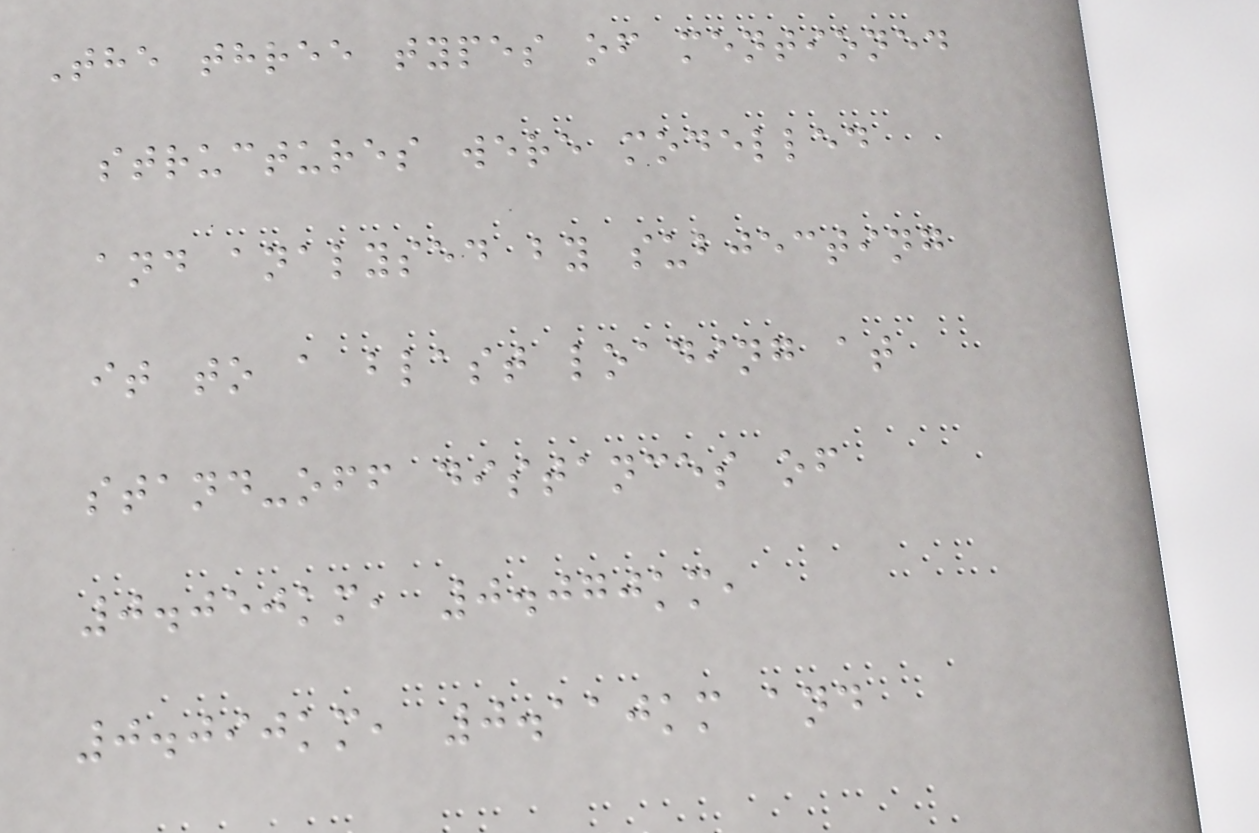The three types of mentioned
structures were modelled
and analysed by subjecting
it to a blast loading at
stand-off distances of
0.050km, 0.070km,
0.090km, 0.110km and
